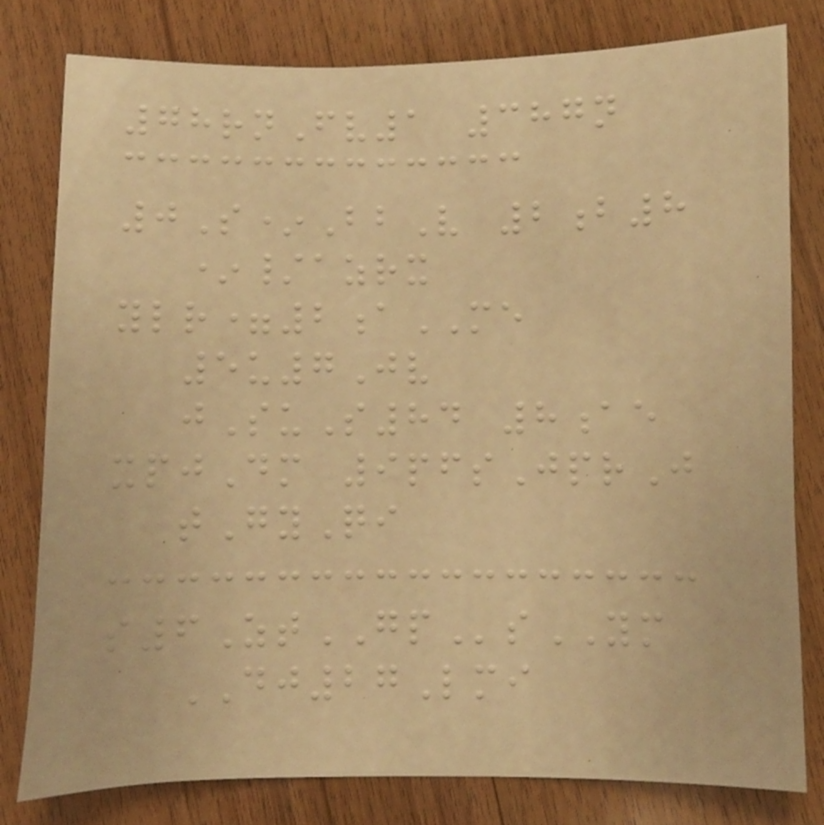78rnFv1 387n
0S*BbV 2b8
*/azrx
ylr=2aME
5u7Jv
jSuS84 8ae
xpjDm 9pfsJprJ
tGyQi
s6ZtGPsYM
DJ27Lmi
